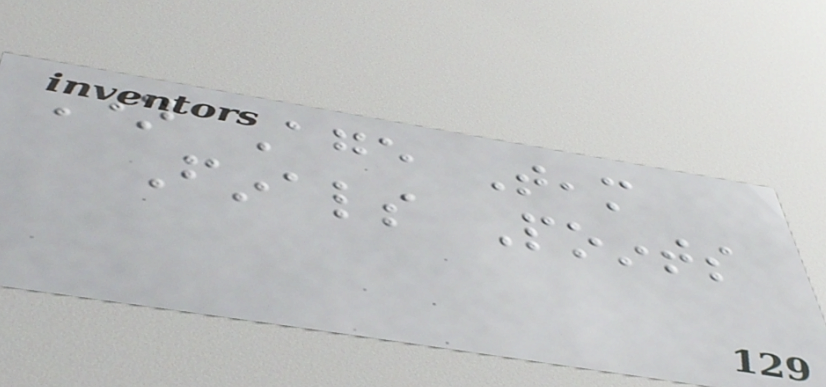Name Age Team
Finals Points
